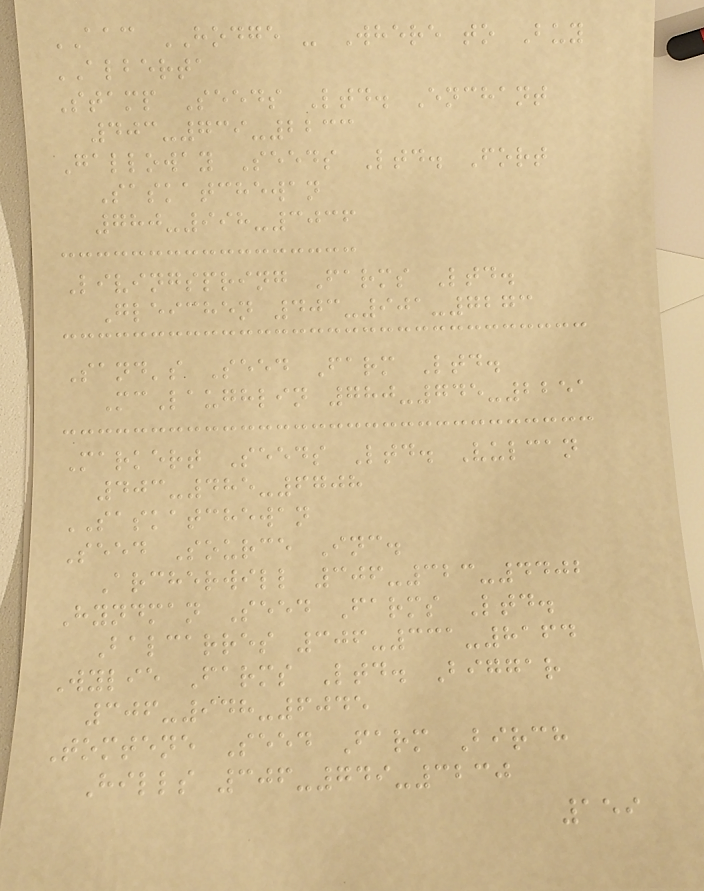AAC HODGE - Where to Buy
ALBERTA
Stamp Seeds Ltd. Enchant
403-739-2233
Galloway Seeds Ltd. Fort
Saskatchewan
780-998-3036
Livingspring Farms Ltd.
Gleichen 403-901-7273
Sand's Seed Farm Ltd.
McLaughlin 780-745-2251
Markert Seeds Ltd. Vulcan
403-485-6708
SASKATCHEWAN
Seed Source Inc.
Archerwill 306-323-4402
Hyndman Seed Farms Ltd.
Balcarres 306-331-8164
Wylie Farms Ltd. Biggar
306-948-6045
Tomtene Seed Farm Birch
Hills 306-749-3230
159
